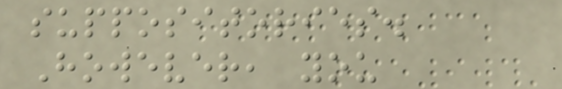suppositories.
However, you
